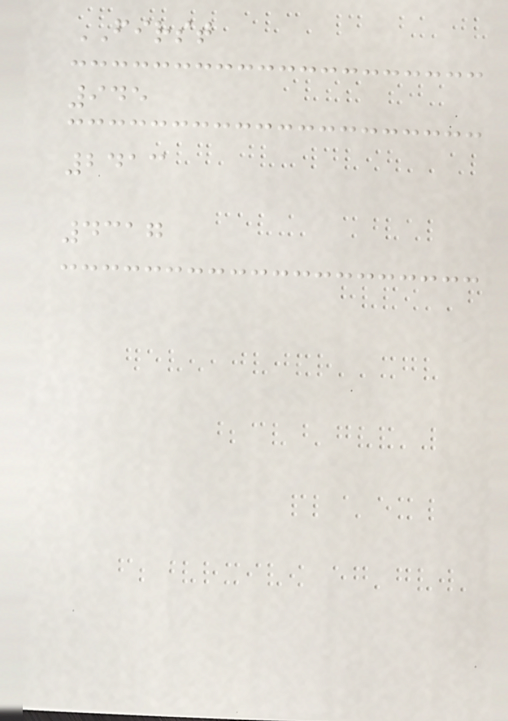FIRST
945
2413
4317
